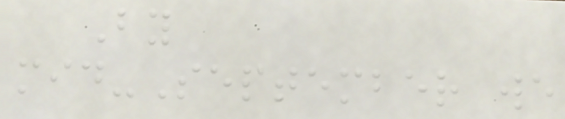By
mid-September we
